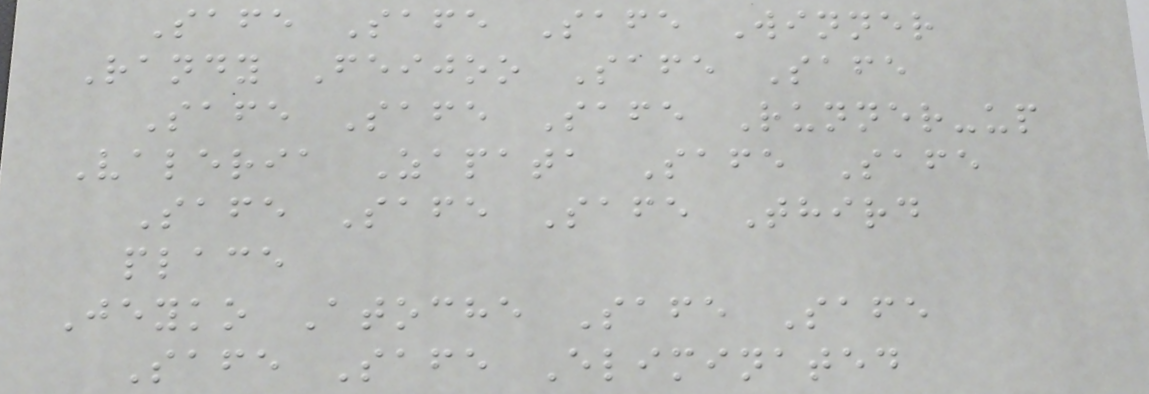Safe Safe Safe Winner
Randy Feijoo Safe Safe
Safe Safe Safe Runner-up
Valeria Zapata Safe Safe
Safe Safe Safe Third
place
Jeyko Atoche Safe Safe
Safe Safe Eliminated
